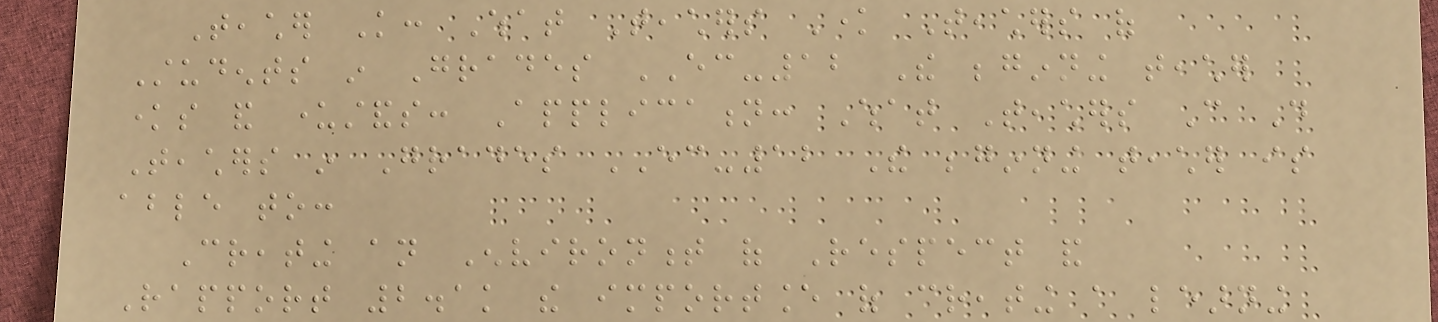Teacher Knowledge: What Teachers Know Teachers of
Students in Grades EC-12 The beginning teacher
knows and understands: Application: What Teachers Can Do
Teachers in Grades EC-12 The beginning teacher is
able to:
Creating an Environment of Respect and
Rapport 2.1k the importance of creating a learning
